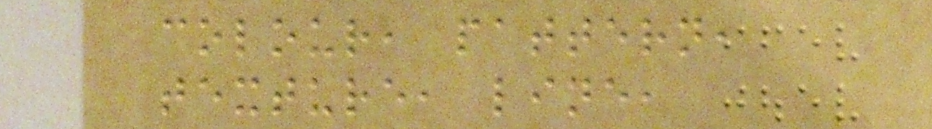colour, pattern,
texture, line,
